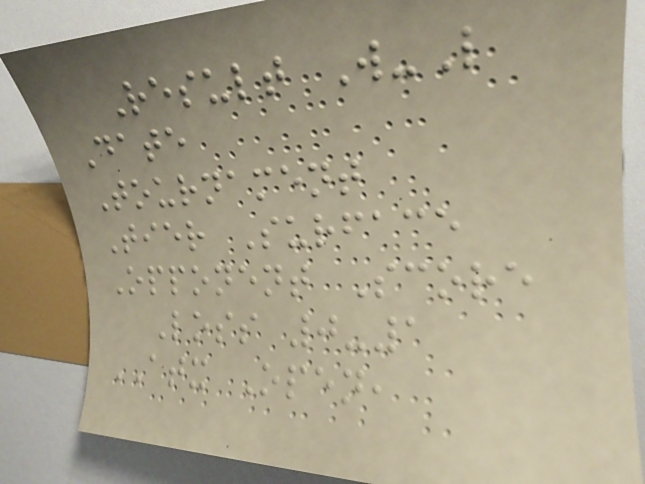Result W-L
Date
Tournament
Tier Surface
Opponent Score
Loss 0-1
ATX Open,
